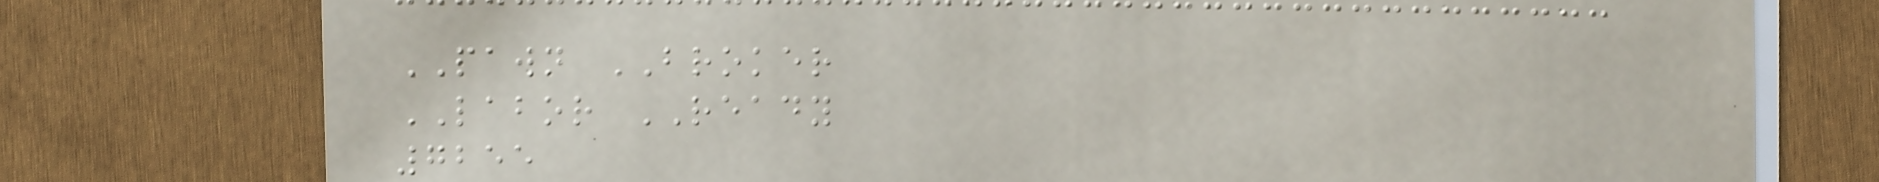PAWN BROKER
LABOR READY
7255
